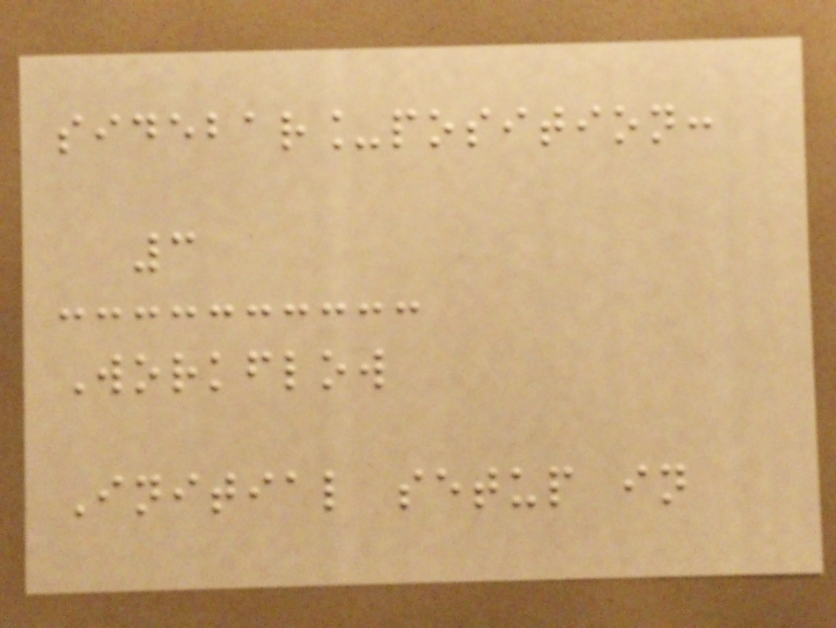sidebar_position:
3
Workflow
Initial setup in
